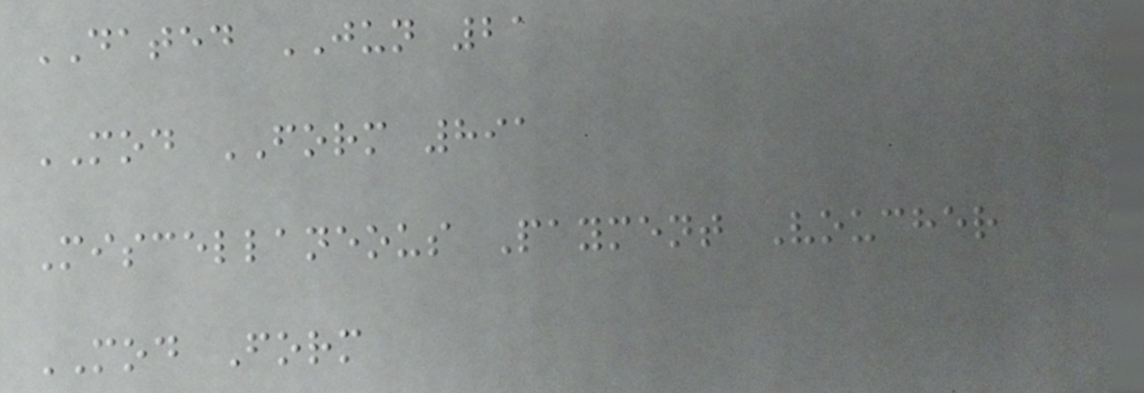DATED JUN 21
MOD FORM 891
Miscellaneous Payment Voucher
MOD Form
